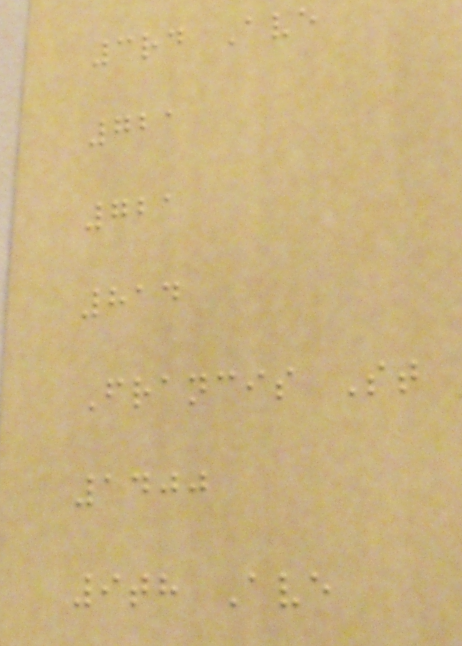3rd Ave
721
721
814
Francis St
1400
9th Ave
